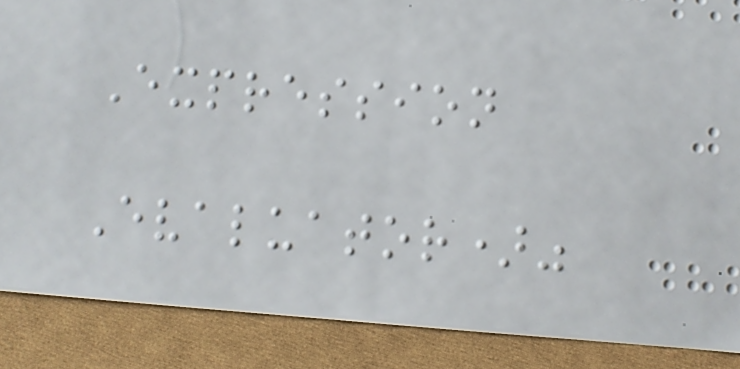Expression
Evaluator)"
